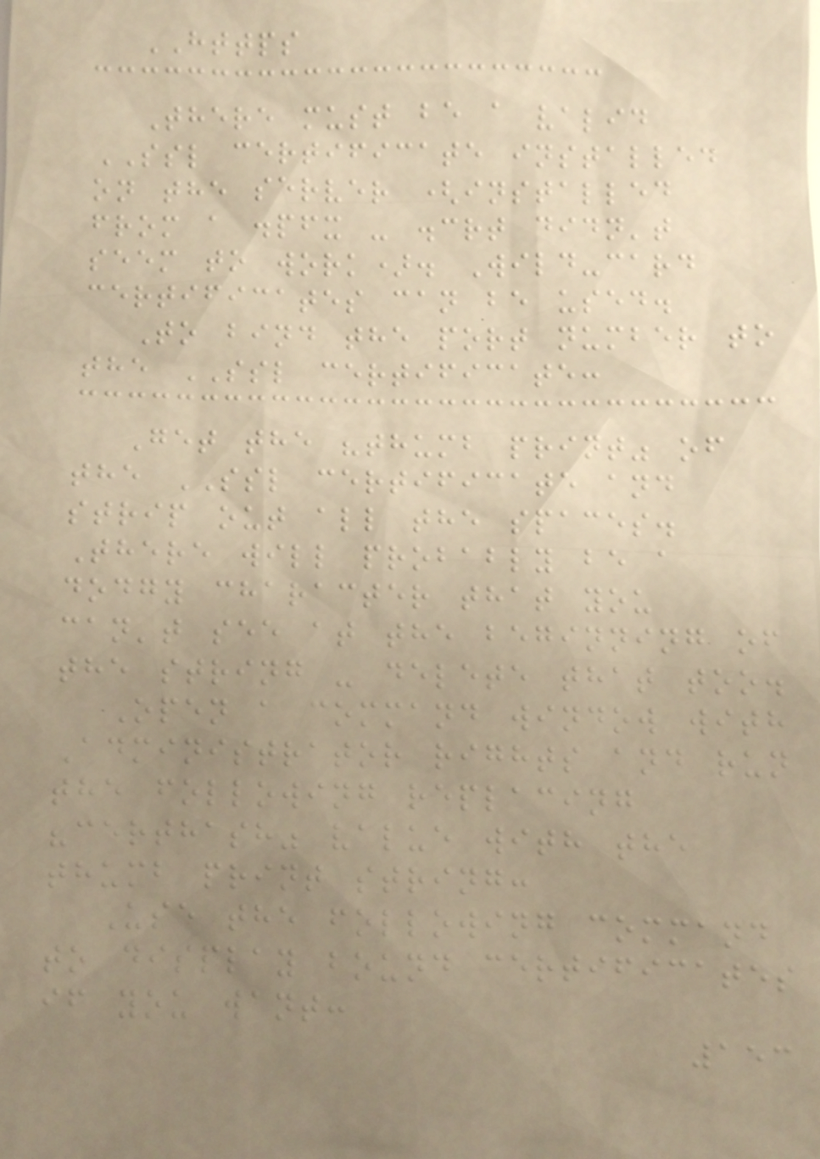HTTPS
There must be a valid
SSL certificate installed
on the server (installed
from a .pfx - .crt didn't
seem to work). Wild-card
certificates can be used.
To bind the port number to
the SSL certificate:
Get the "thumb print" of
the SSL certificate and
strip out all the spaces.
There will probably be a
dodgy character that you
can't see at the beginning of
the string - delete that too.
Open a command window with
Administrator rights and run
the following replacing
"certhash" value with the
thumb print string:
Use the following command
to display bound certificates
if you want:
153
